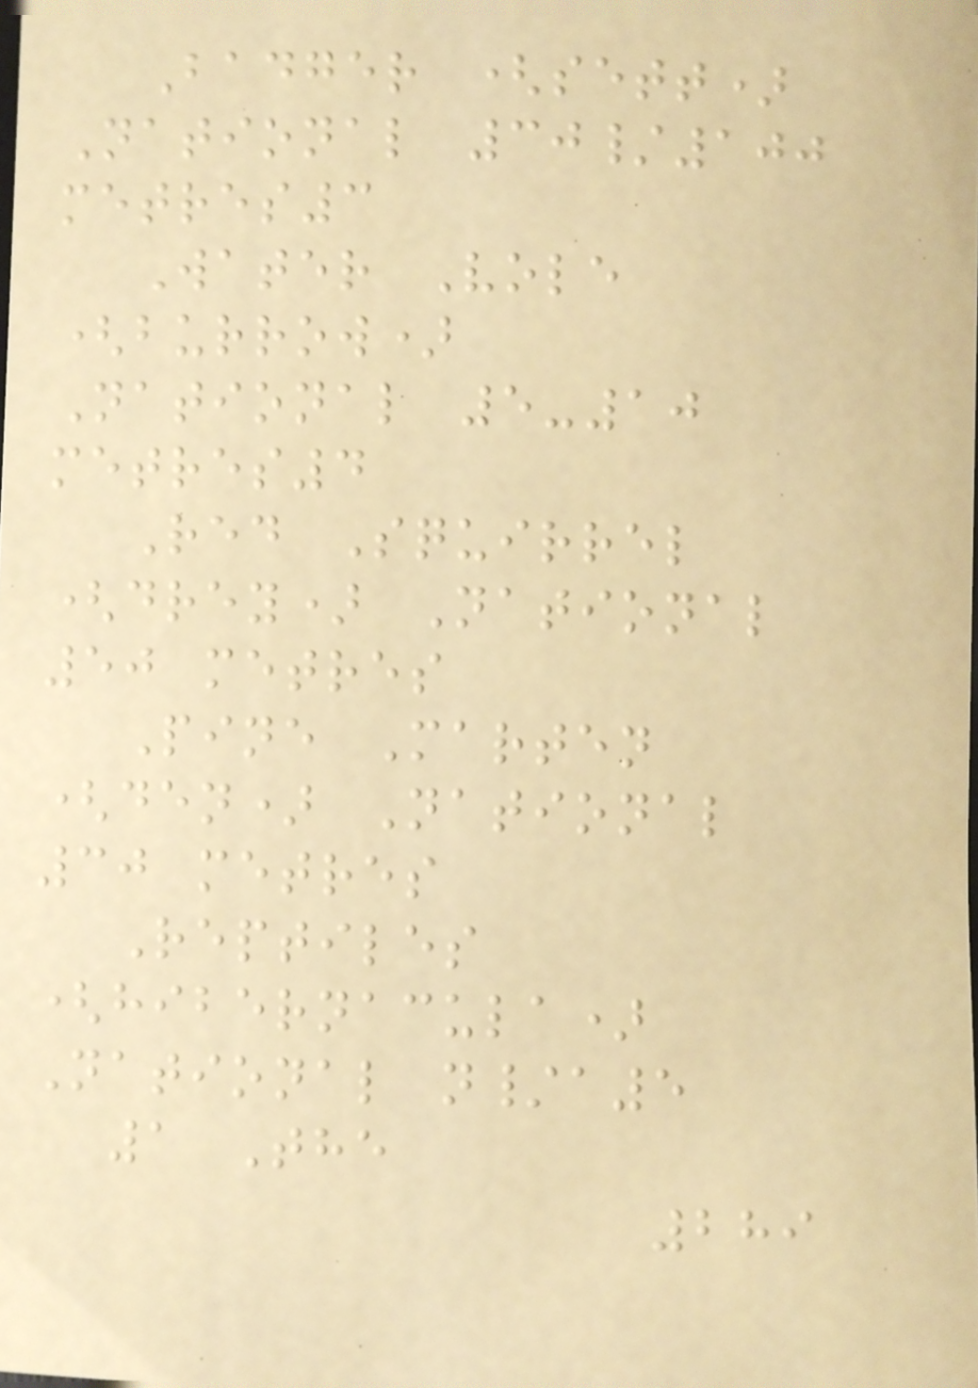Badger (sett)
National 30/100
metres3
Water Vole
(burrow)
National 5-10
metres4
Red Squirrel
(drey) National
50 metres
Pine Marten
(den) National
30 metres
Reptiles
(hibernacula)
National n/a5
1 The
289
